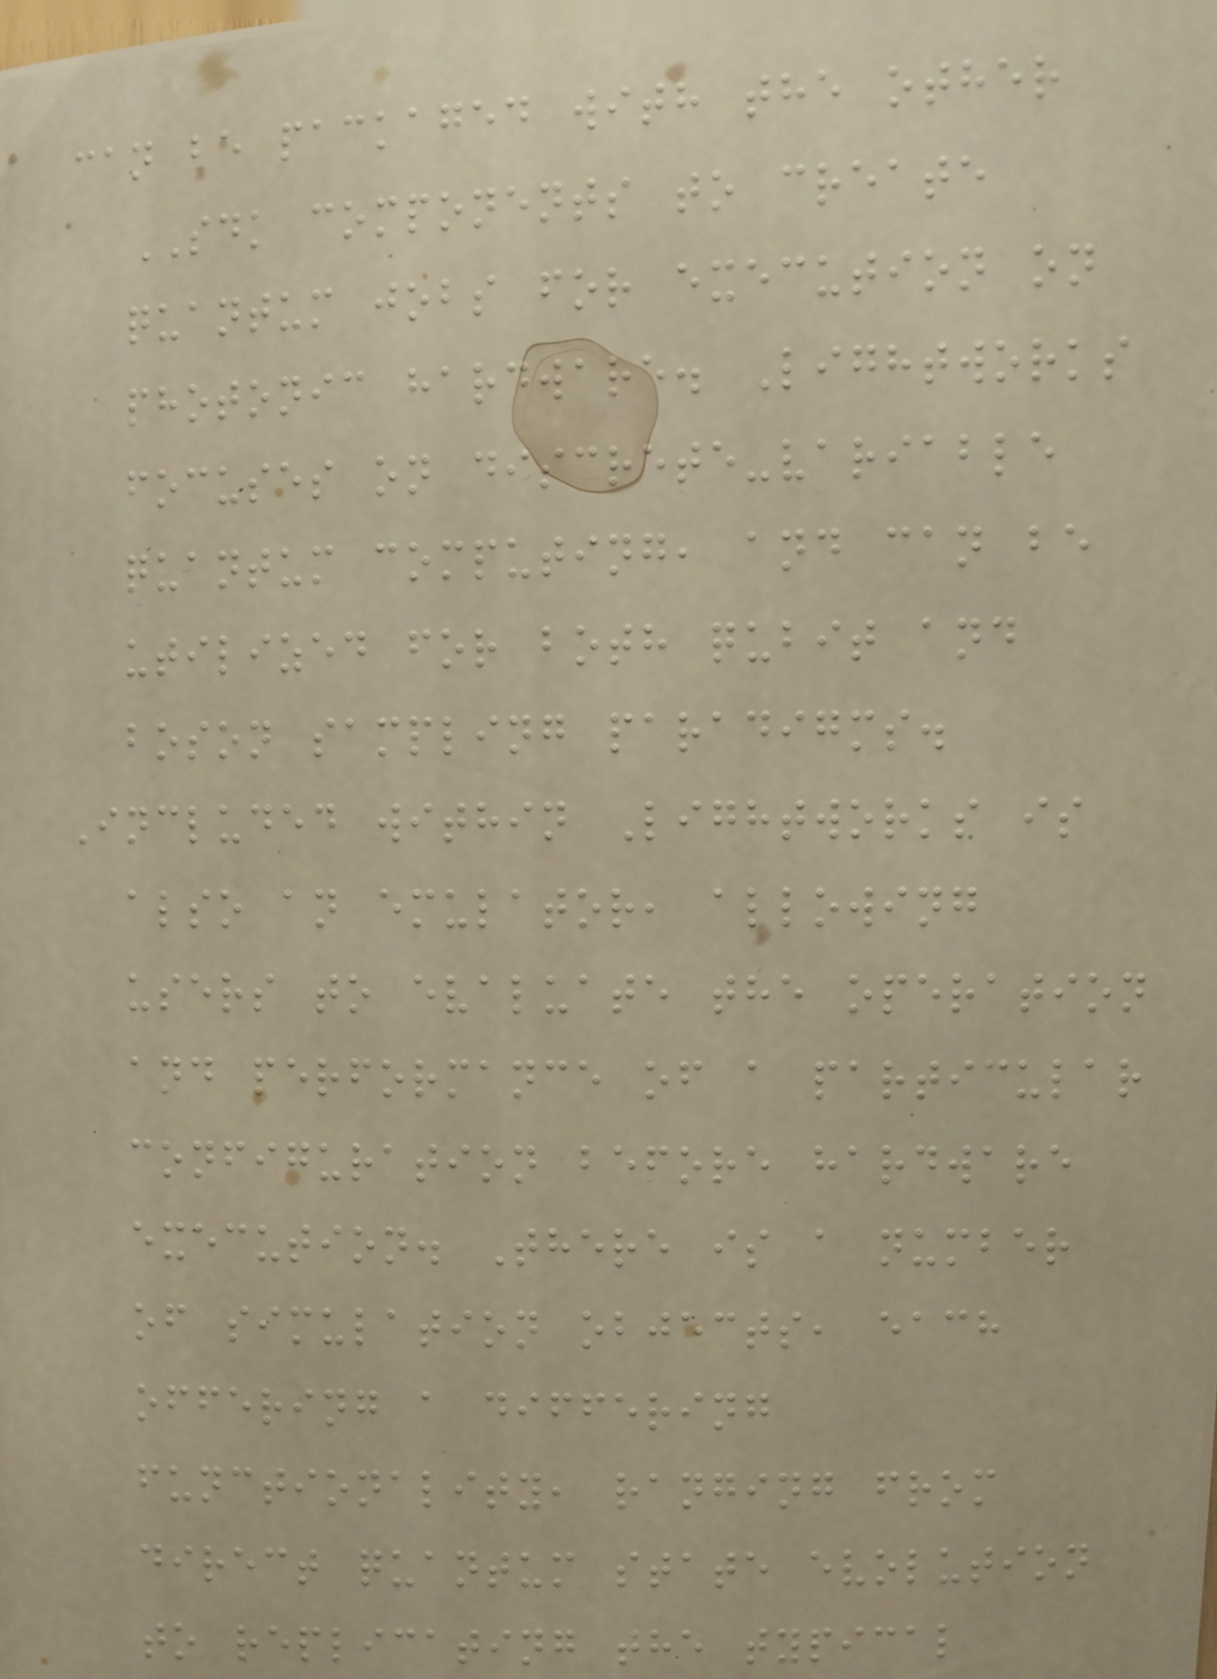can be packaged with the other
SDK components to create
quantum jobs for execution on
photonic hardware. Lightworks
focuses on discrete-variable
quantum computing, and can be
utilized for both qubit and
boson sampling paradigms.
Included within Lightworks is
also an emulator, allowing
users to evaluate the operation
and performance of a particular
configuration before hardware
execution. There is a number
of simulation objects, each
offering a differing
functionality, ranging from
direct quantum state evolution
to replicating the typical
